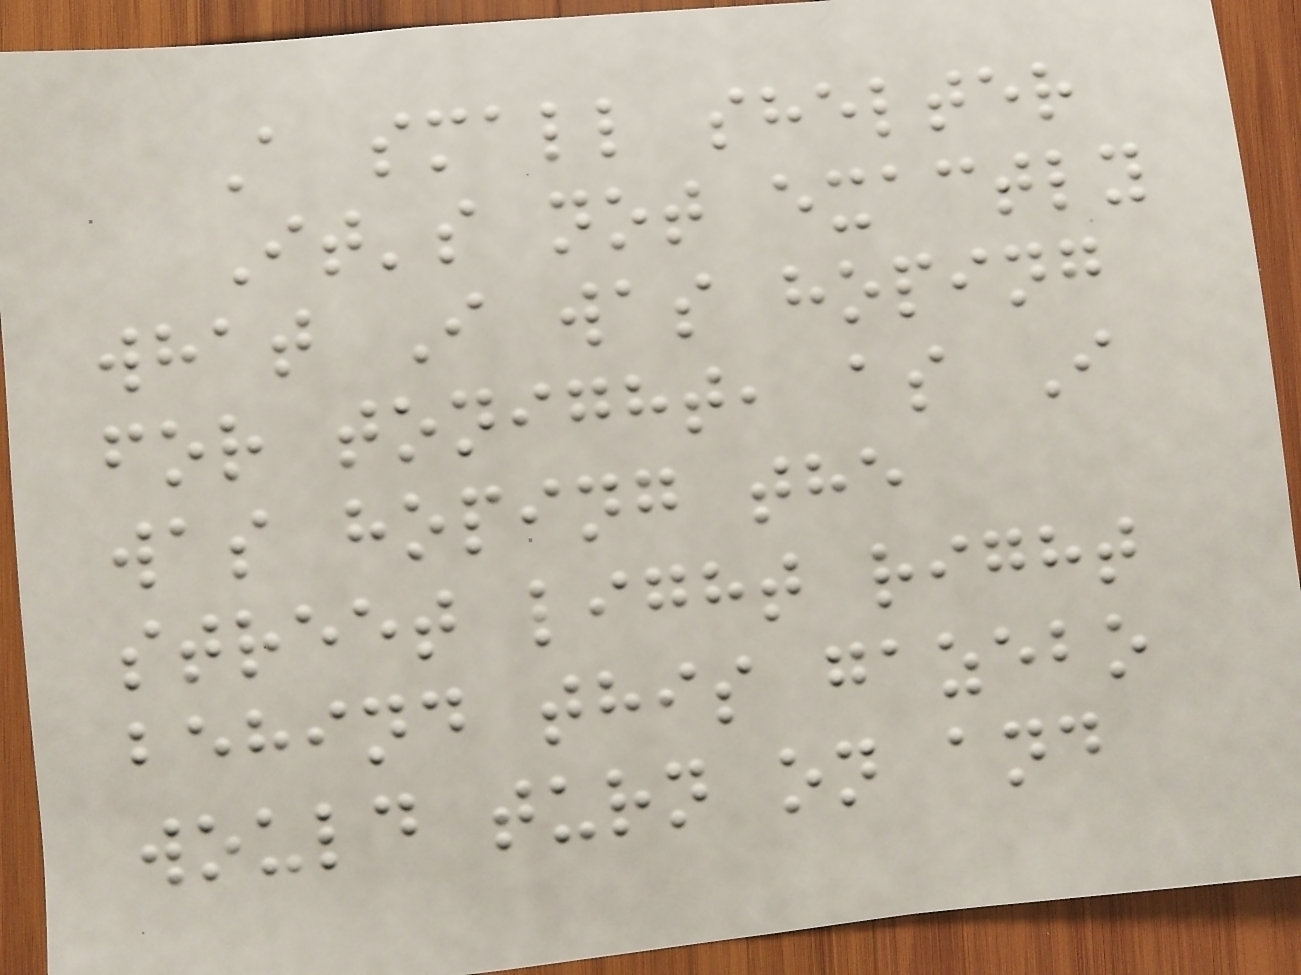A small shelter
It's not exactly
what I was hoping
for tonight, as I
was hoping the
street light right
behind this gazebo
would turn on and
